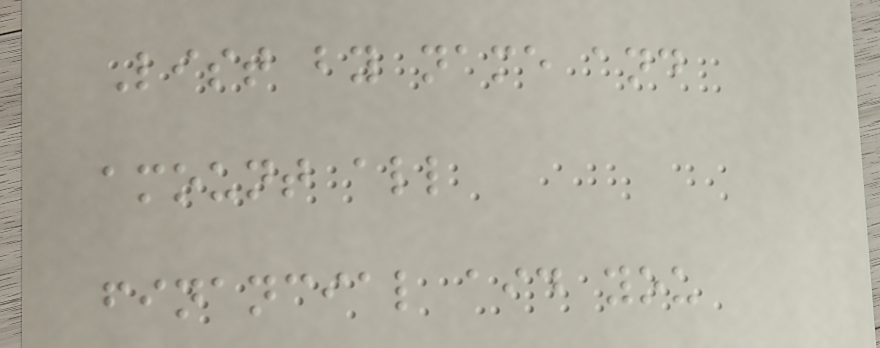List by name and
amount all
financial aid you
